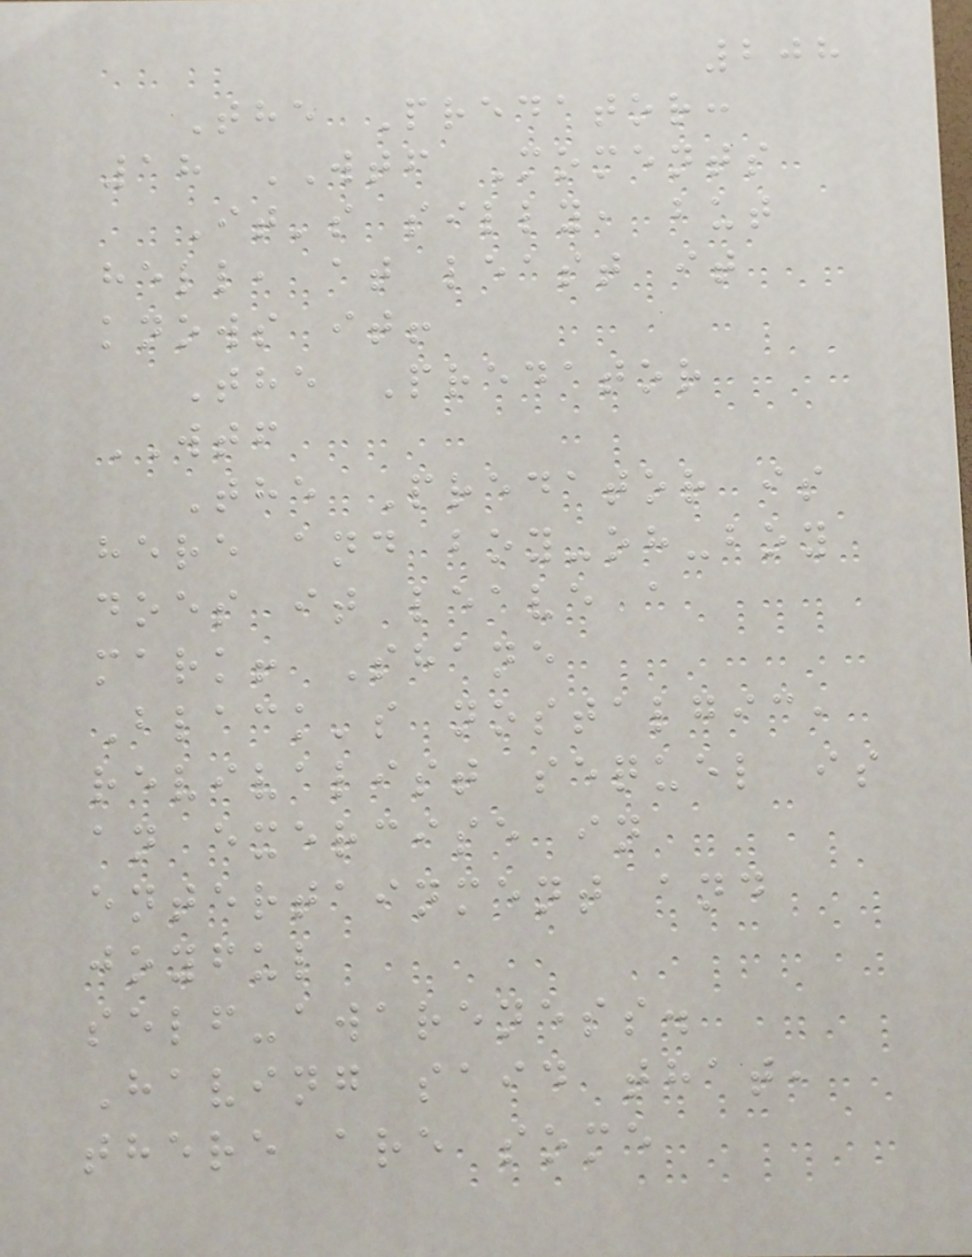208
The Predator:
18 WTF Moments
It's silly, but
hell, at least it
knows it!
The Predator
WTF
The Predator is
here and boy-oh-boy
does it leave a
mark! Shane
Black's nostalgic,
revivalist sequel is
an exercise in
entertainment and
joyful
self-awareness.
Having said that,
there are some
